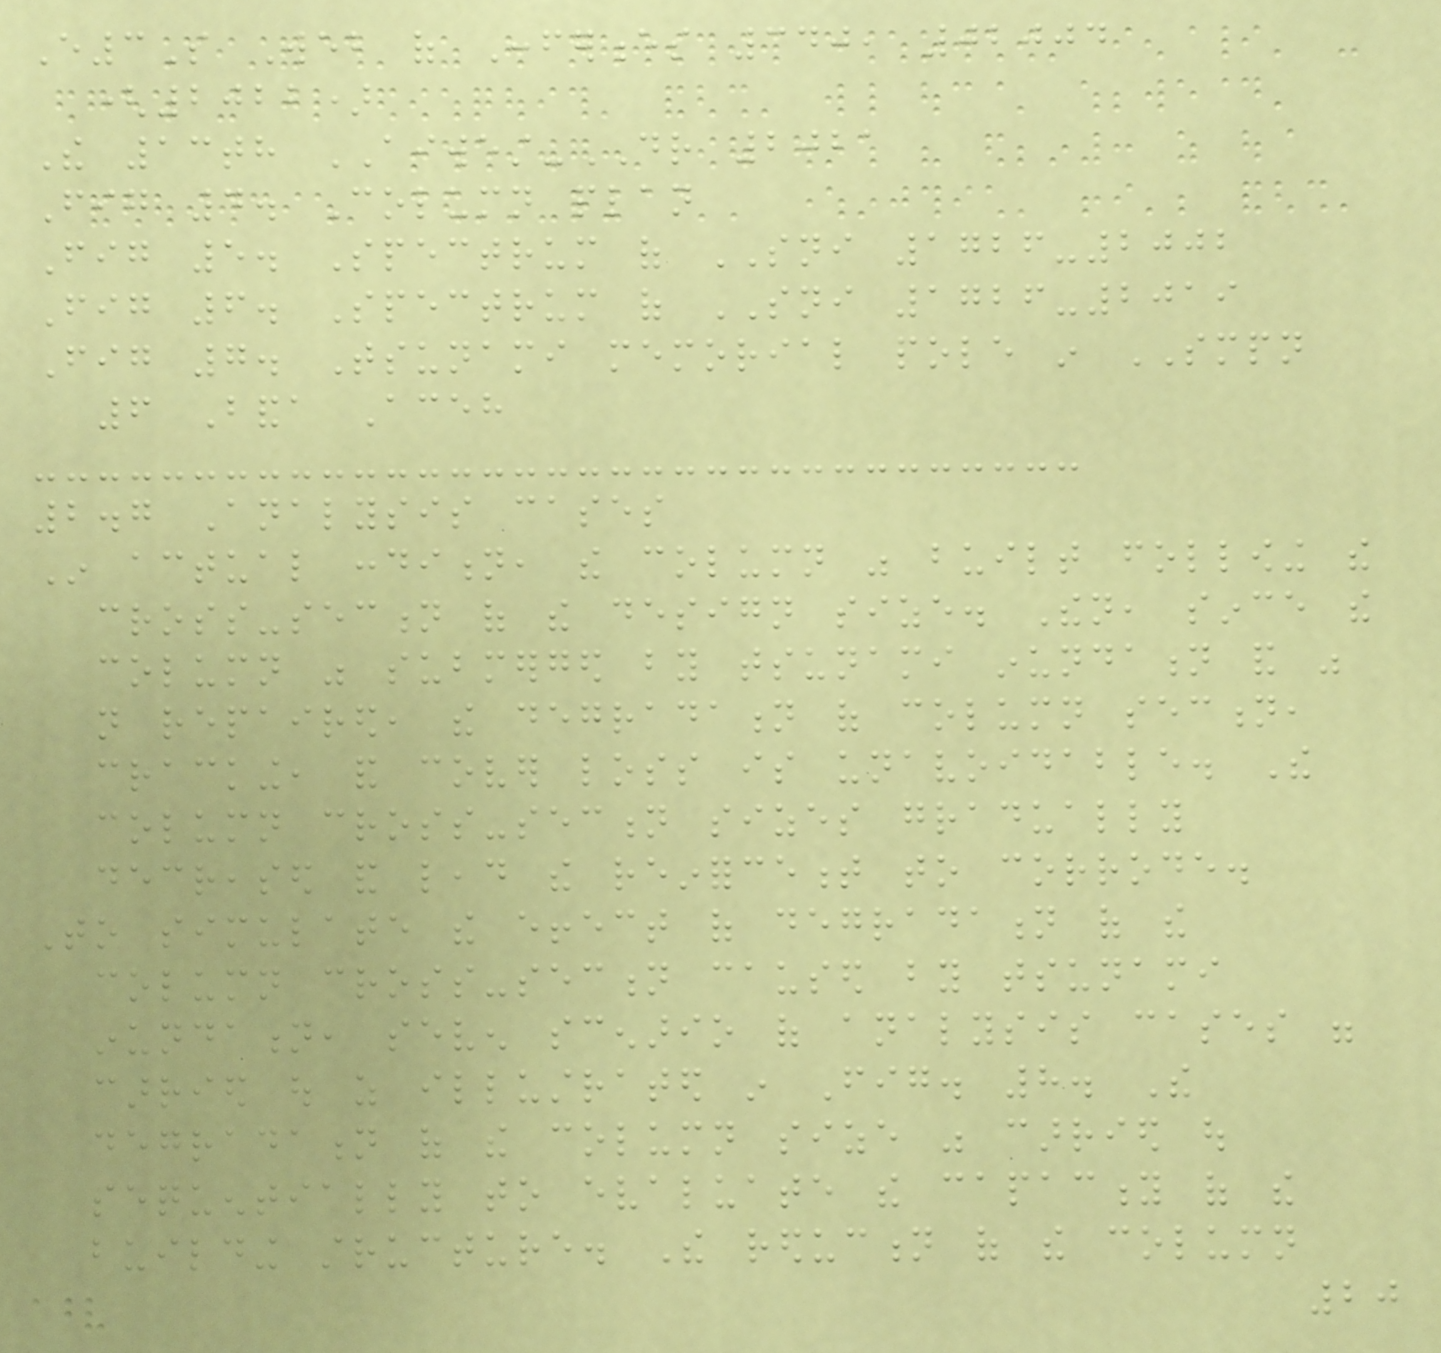E3S Web of Conferences 340, 02004
(2022)
The 13th AIWEST-DR 2021
Fig 4. Column plan
Fig 5. Spectrum of SNI 1726-2002
Fig 6. Spectrum of SNI 1726-2019
Fig 7. Tsunami memorial pole in SMPN
6 Banda Aceh
2.7 Analysis cases
In actual condition, the column was built following the
cross-section of the design size. Then, since the
column was submerged by tsunami inundation and was
not repaired, the degradation of column section,
cracking, and cover loss is unavoidable. The
column cross-section sizes gradually
decreased and lead the reinforcement to corrode.
To simulate the effect of degradation of the
column cross-section caused by tsunami
inundation, seven scenario of analysis cases were
carried out as illustrated in Fig. 8. The
degradation of the column size was carried out
sequentially to evaluate the capacity of the
building structure. The reduction of the column
20
